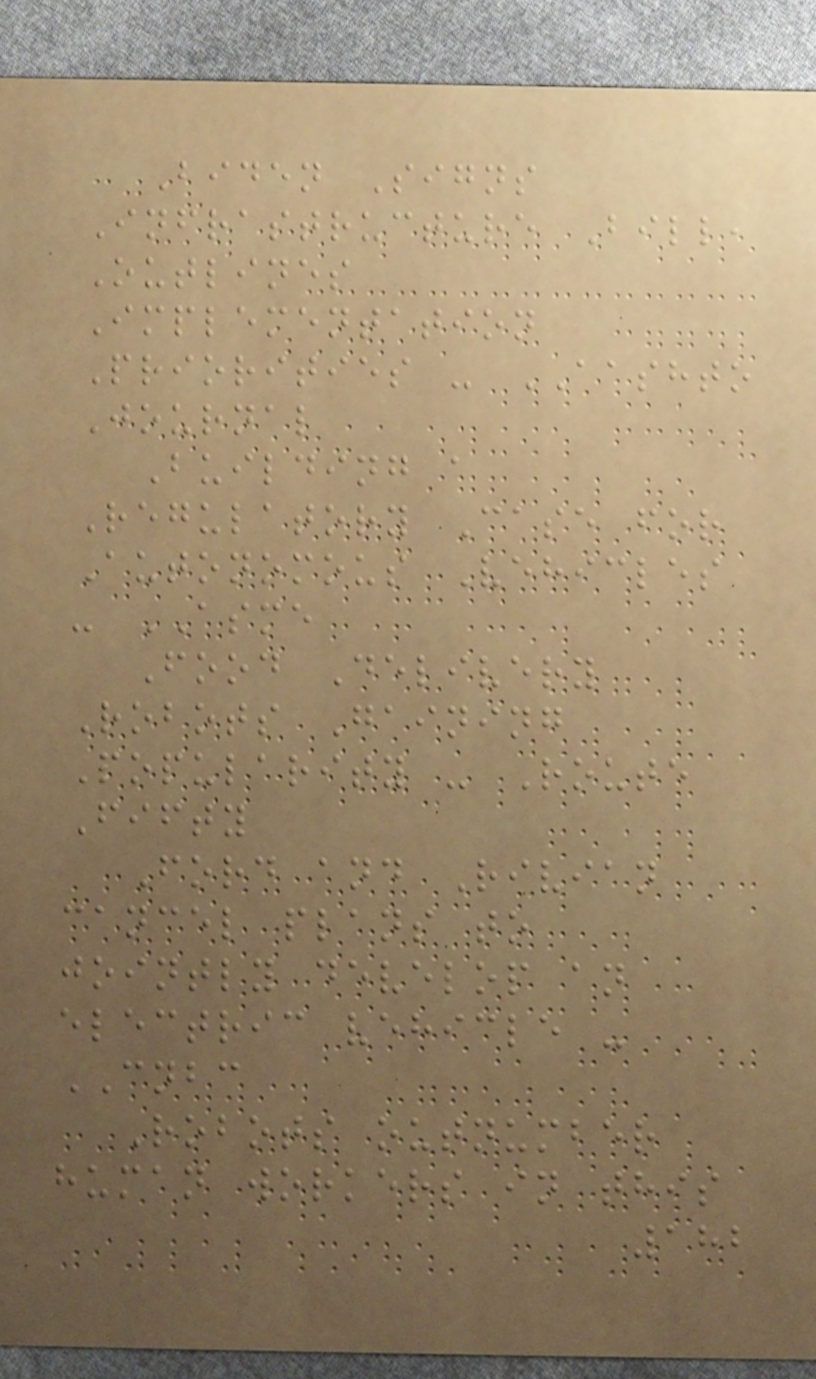Biden Signs
Infrastructure Bill,
Outlines
Implementation
Priorities - AASHTO
Journal
Building a
Regulatory Case for
Autonomous Vehicles
- ASME
Food Delivery
Robots Gaining
Popularity - Route
Fifty
Ford and Rivian
cancel plans to
jointly develop an
electric vehicle -
CNBC
Robots outnumber
human workers in this
182
